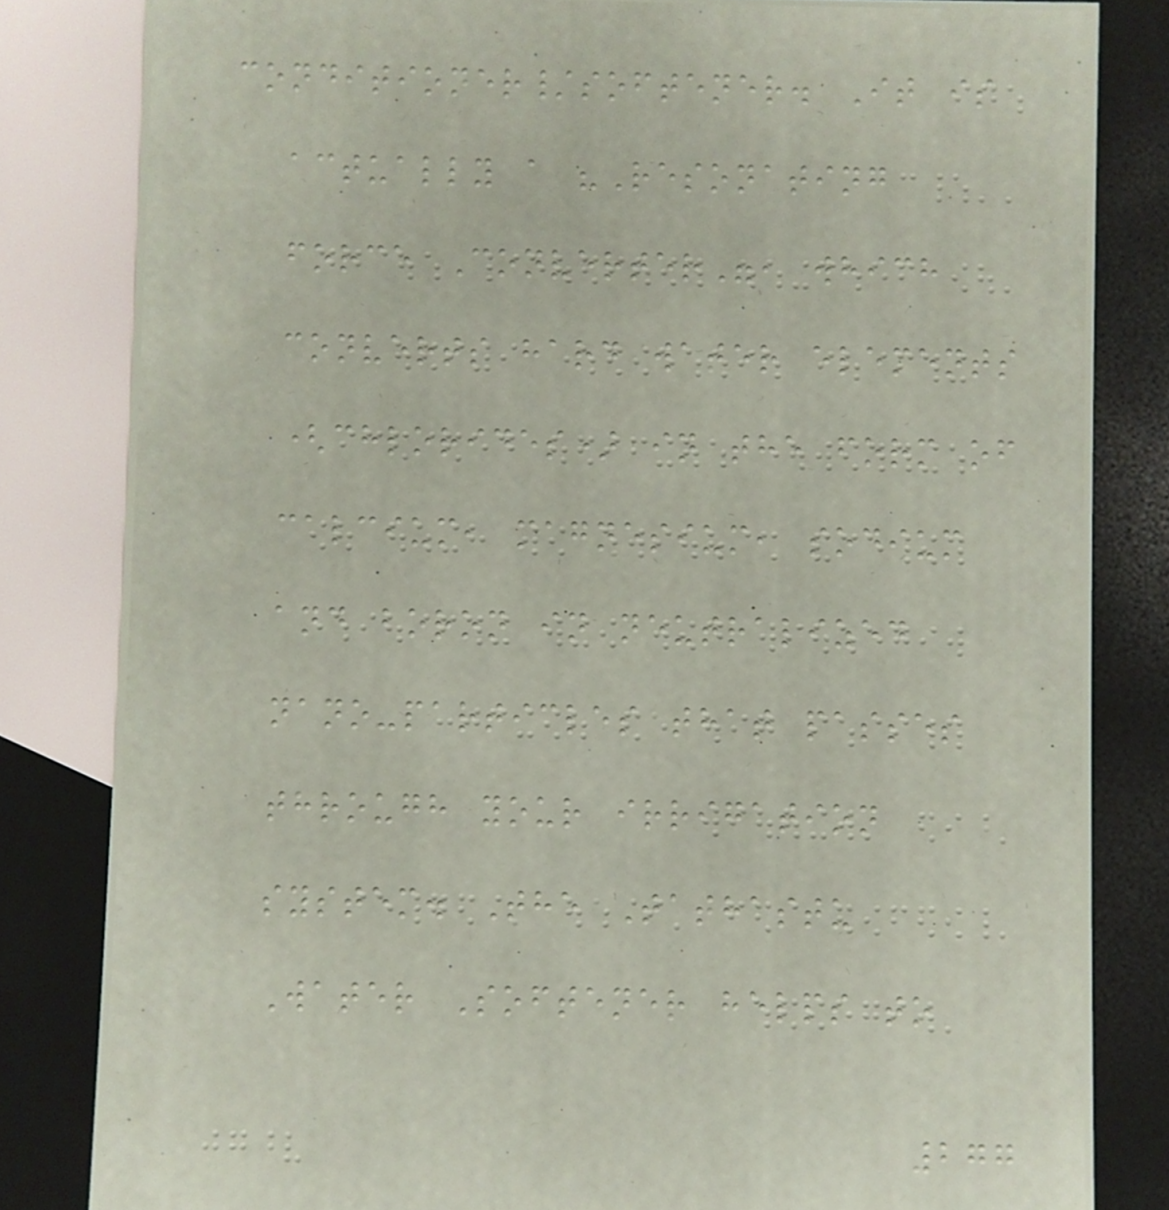conditioner/softener. It is
actually a "Resonating
force Converter", which
converts hard water elements
(chlorides) in the form of
calcium, magnesium, sodium
and boron in neutralized
nano-particles that passes
through your irrigation
system. The Tathastu
Water Softener helps to
277
